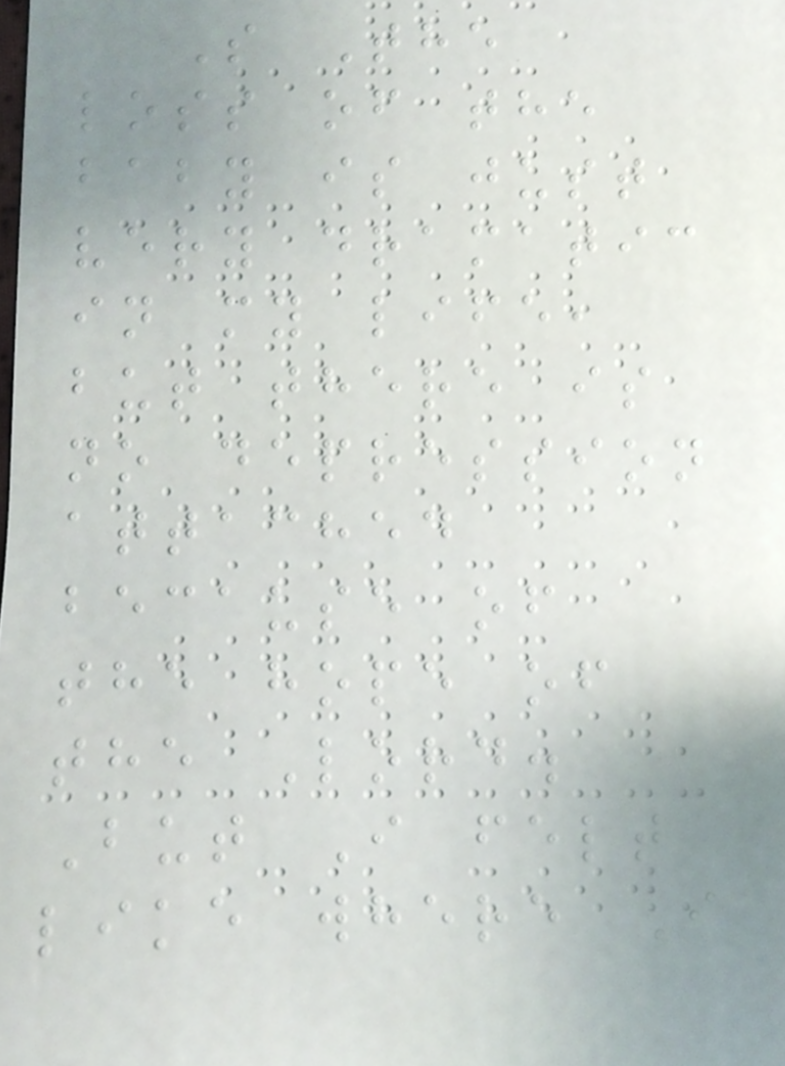S The
loss of the
baby is just
very dramatic
in my life,
but there is
no depression
attached
because of
the hope of
the Lord.
But I felt
like where I
